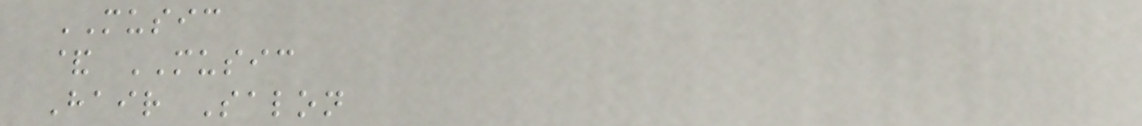MUSIC
& MUSIC
Hair Salon
